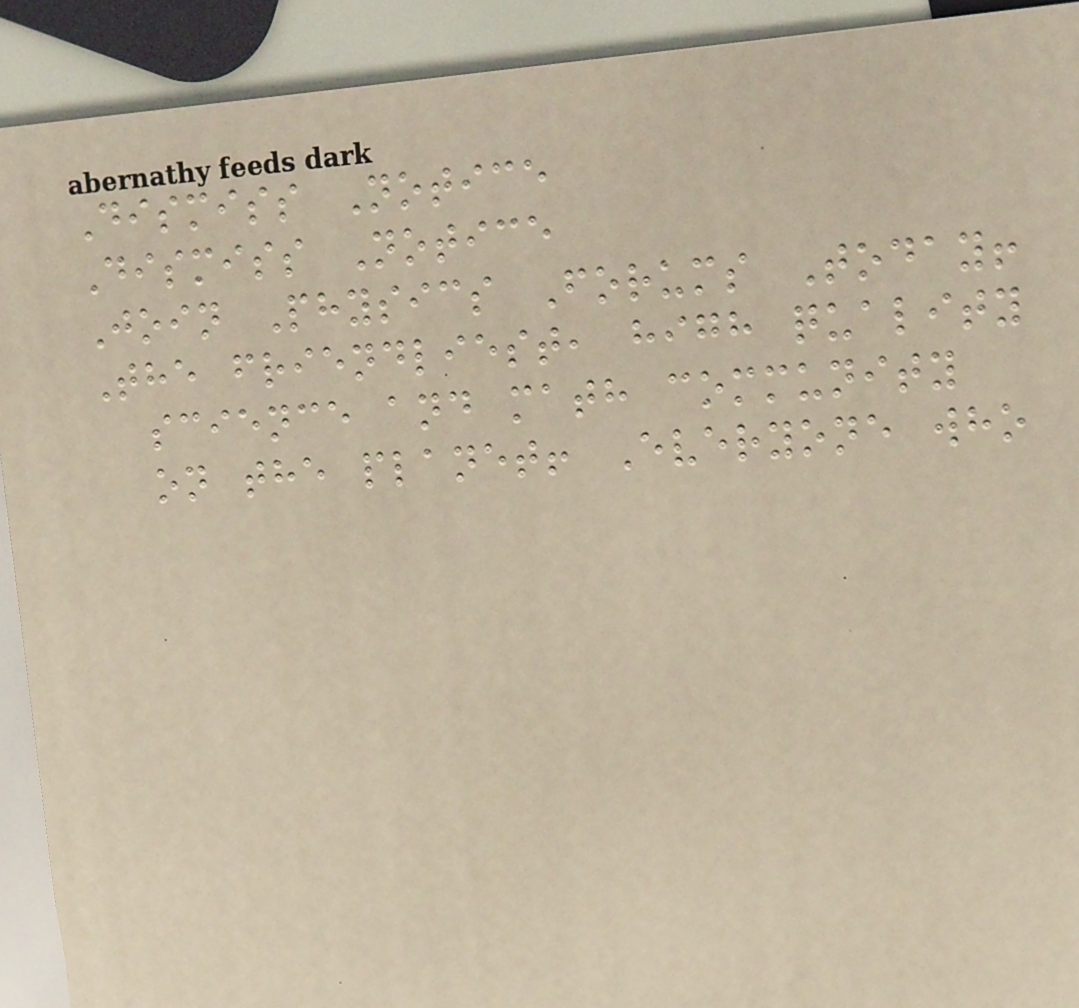Dismiss Notice
Dismiss Notice
Join Physics Forums Today!
The friendliest, high quality
science and math community
on the planet! Everyone who
